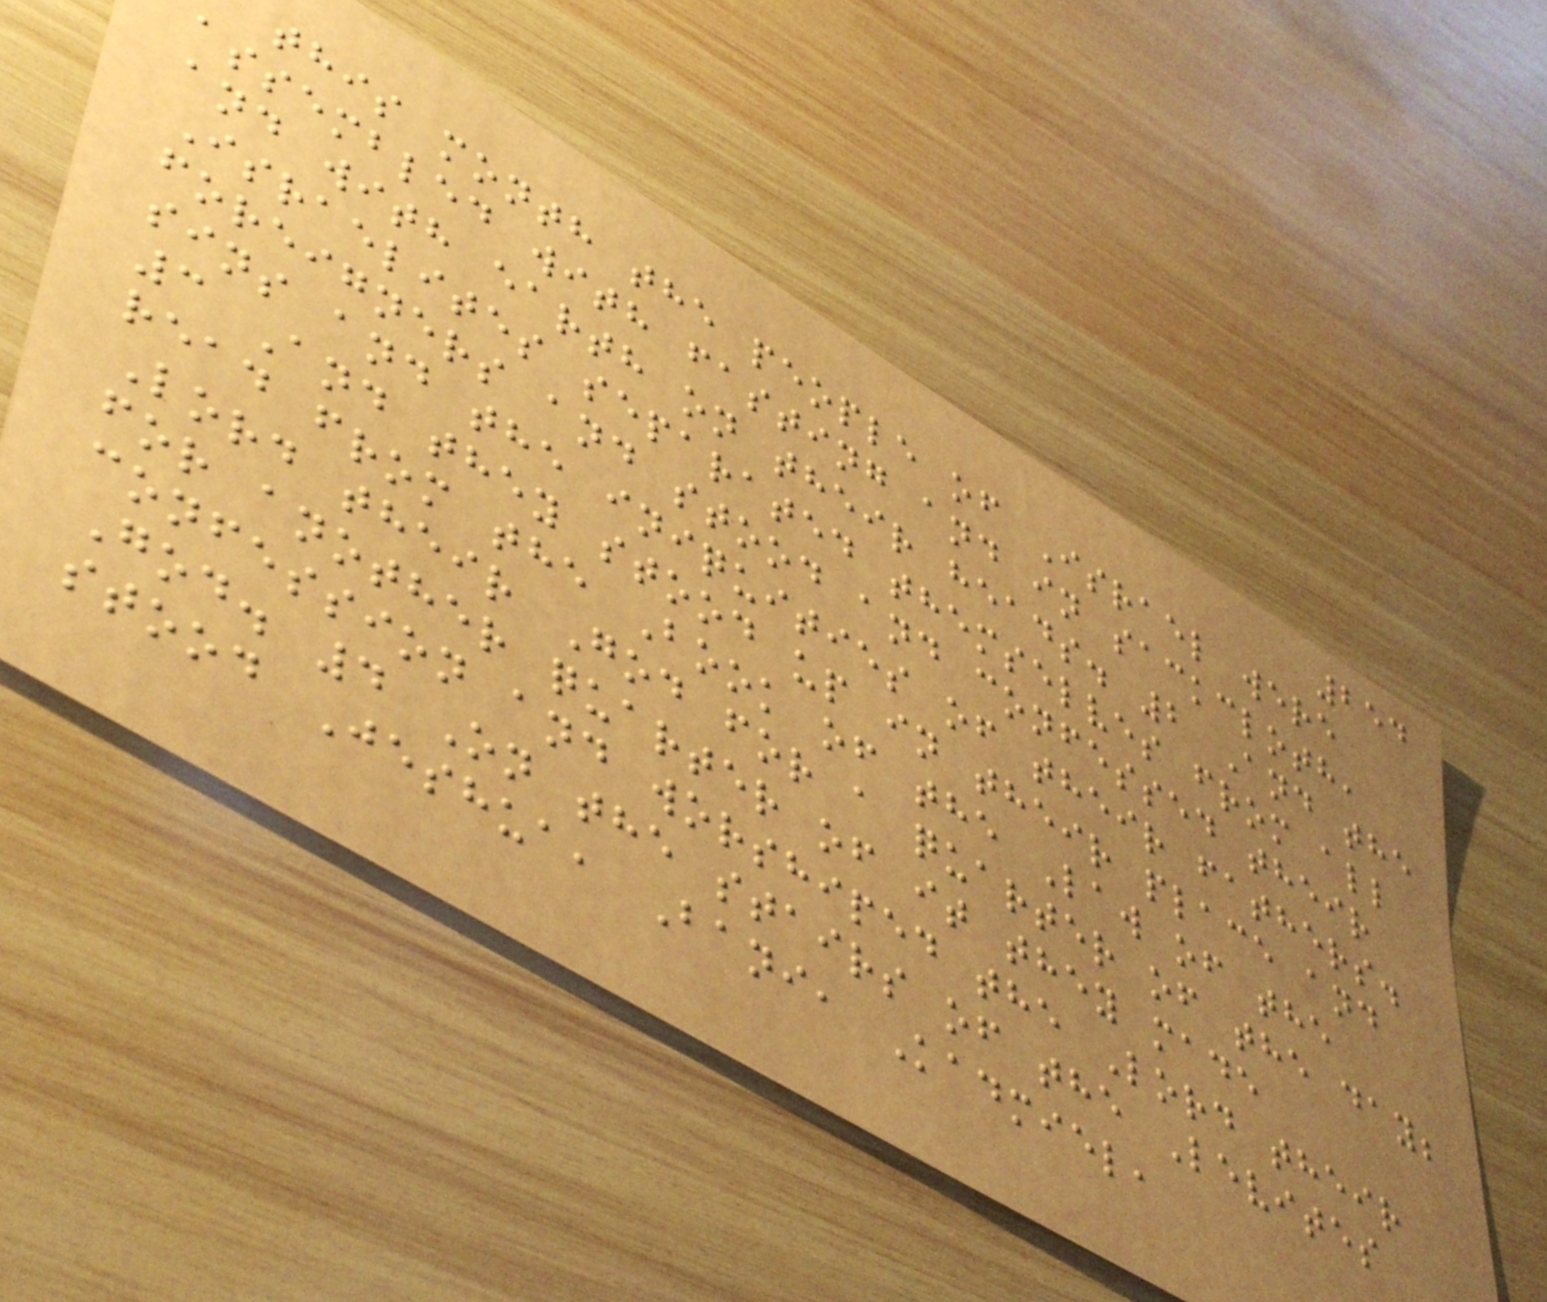254
this month the people of Israel were
assembled with fasting and in sackcloth,
and with earth on their heads. 2 And the
Israelites separated themselves from all
foreigners and stood and confessed their
sins and the iniquities of their fathers.
3 And they stood up in their place and
read from the Book of the Law of the
Lord their God for a quarter of the day;
for another quarter of it they made
confession and worshiped the Lord their
God. 4 On the stairs of the Levites
stood Jeshua, Bani, Kadmiel,
